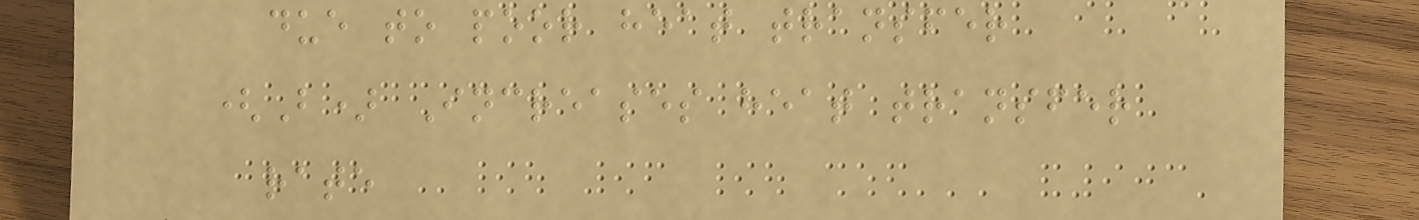due to poor heat transfer
(B) Increases heat transfer
rate
